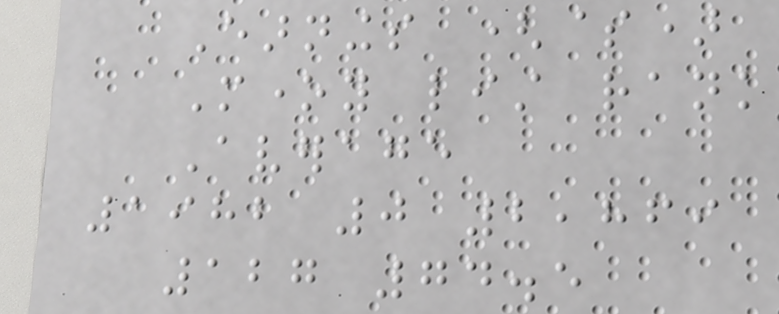Earnings ($)
Money list rank
Average
1982 0 2,869
127 74.5
